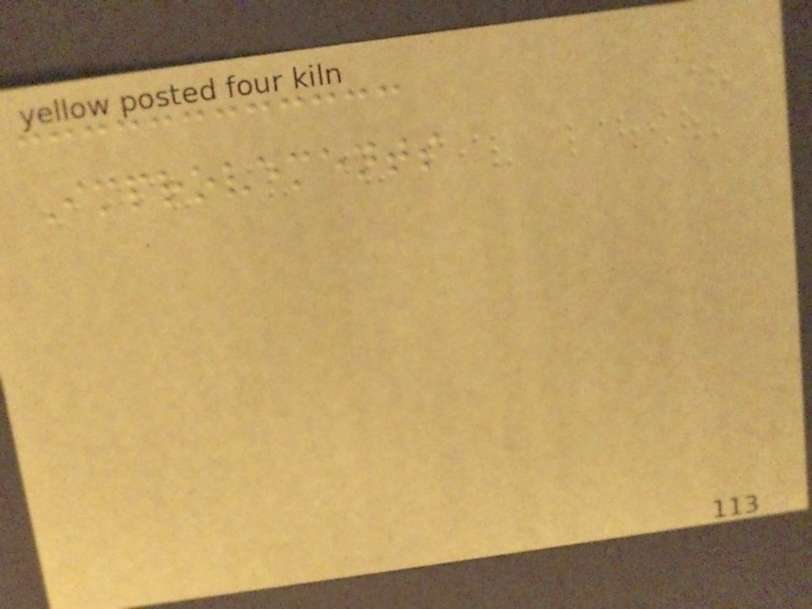Improvements
